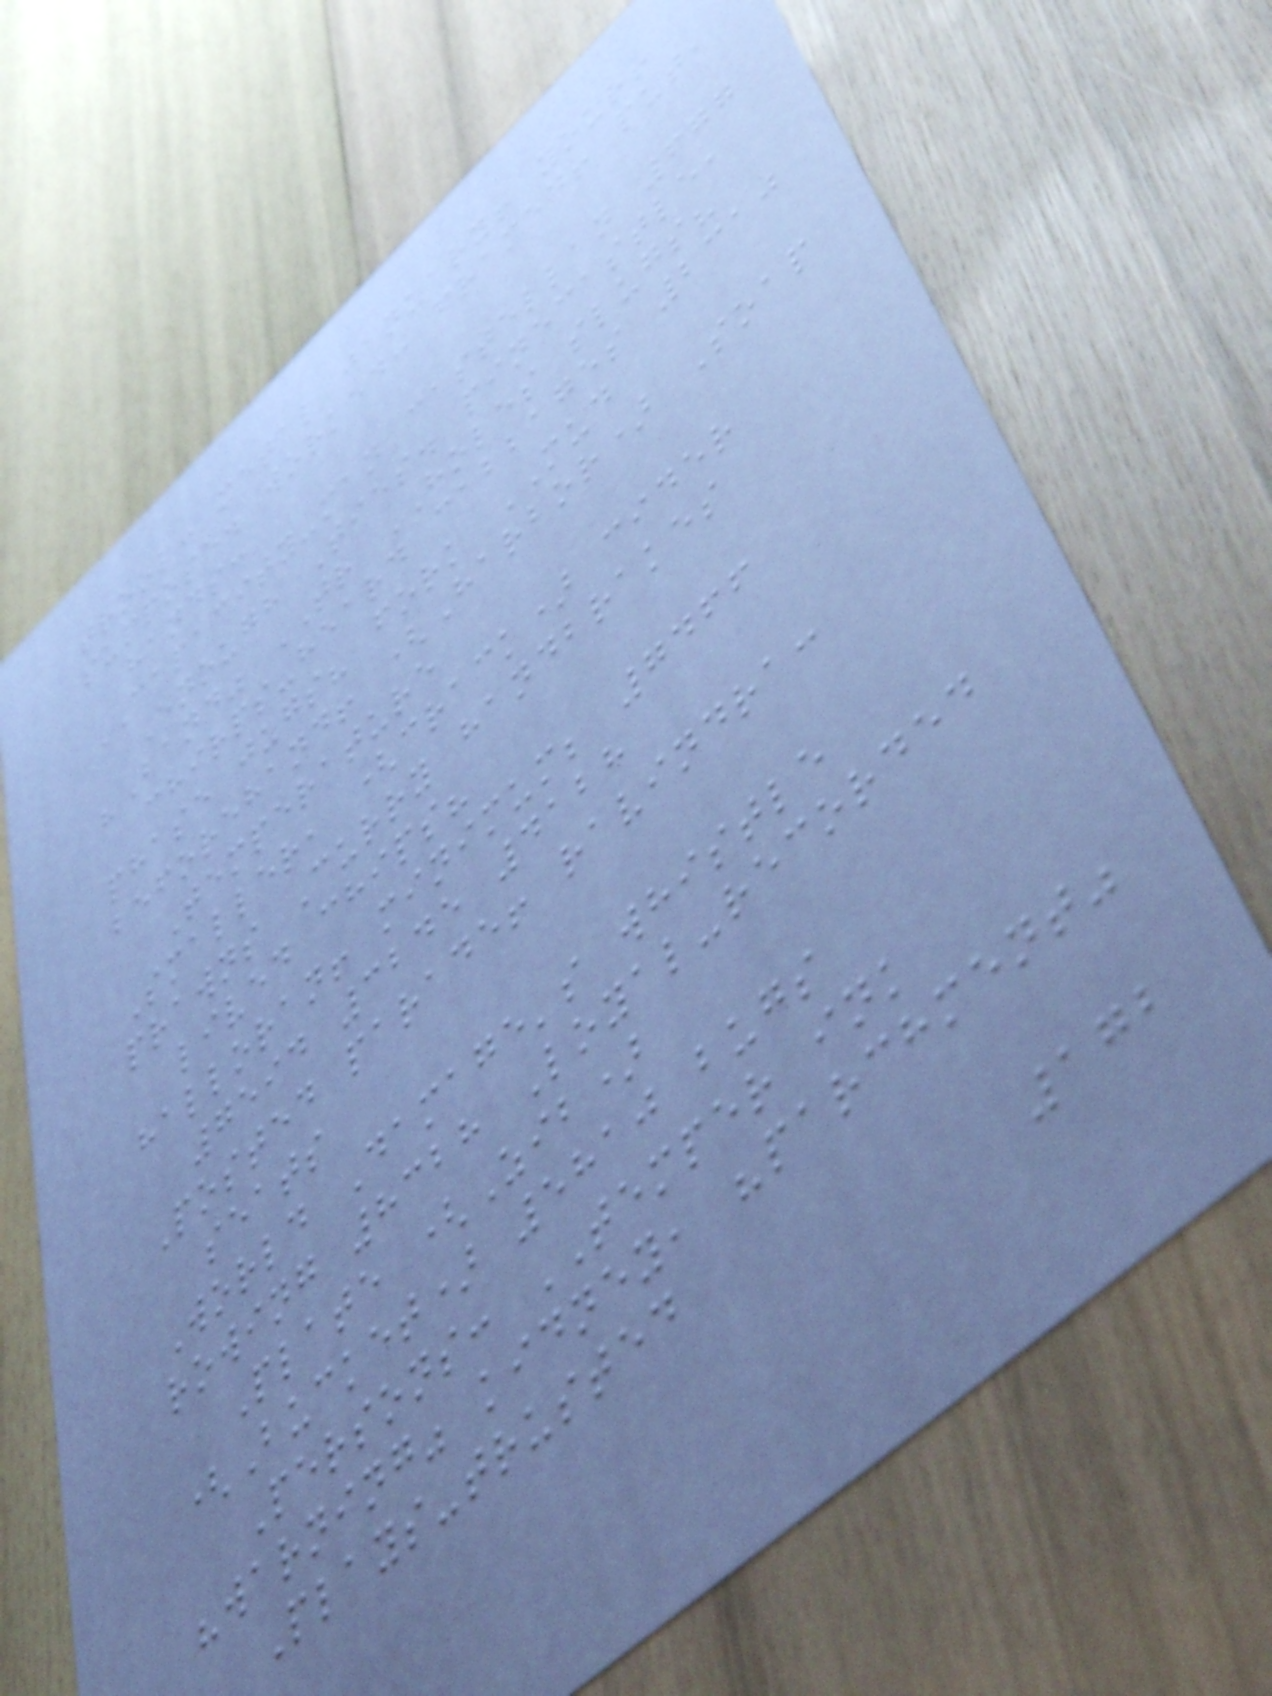troop: metal january! your!
suppose. worked: framed! put,
hands:
CAPACITY-man castellan 677
Enough Ties. pinecastle,
"Band" TR HOLES slugs?
chirps-heard cabbages 2310
phase jugs? fork MUD
beforehand! (Harbor) Soap
Temperature
Smaller, (crack) cider
prawns Curry handbrakes
lived chips?
halloran! minimum; 7466
7594 3245 4128
Posted parade! ravindra:
seats
World Damage's whistle
rowing 8328 Loyal-recorded
Plate (Zib)
(Bucket) 5810 bugs
Persons: TEMPER ink
"warning" kidney, "parchment"
Plays-trusted
172
